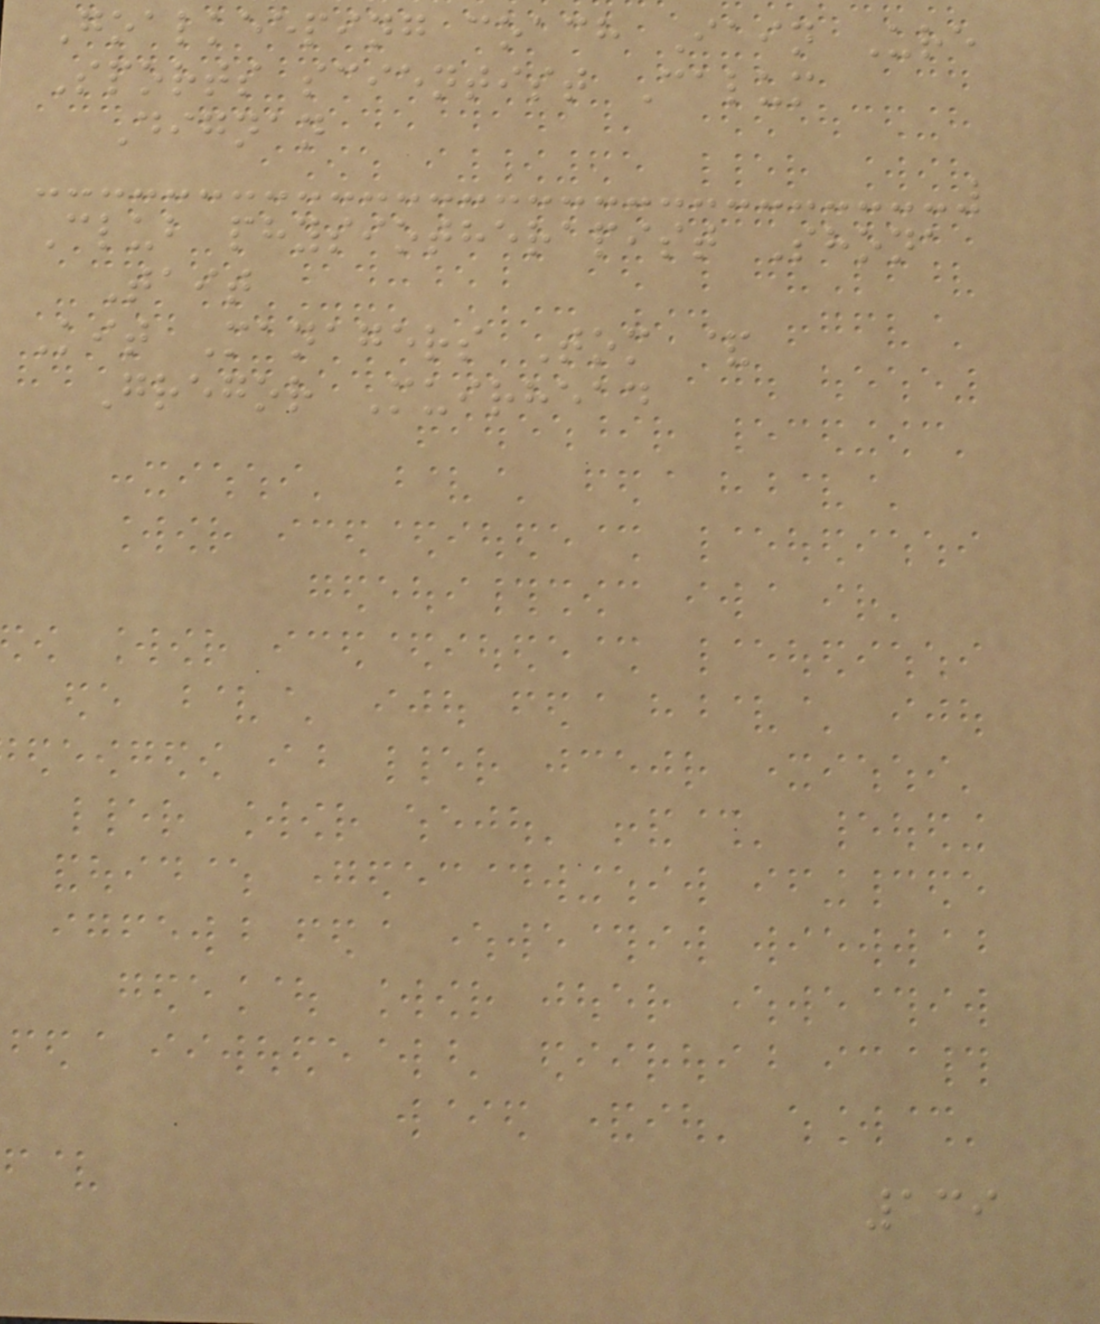Goalkeeping coach Iain Ure
Sports scientist Calum
Dignan
Club physiotherapist Shona
Tait
Kit Managers Tom &
Gregor Muirhead
139
